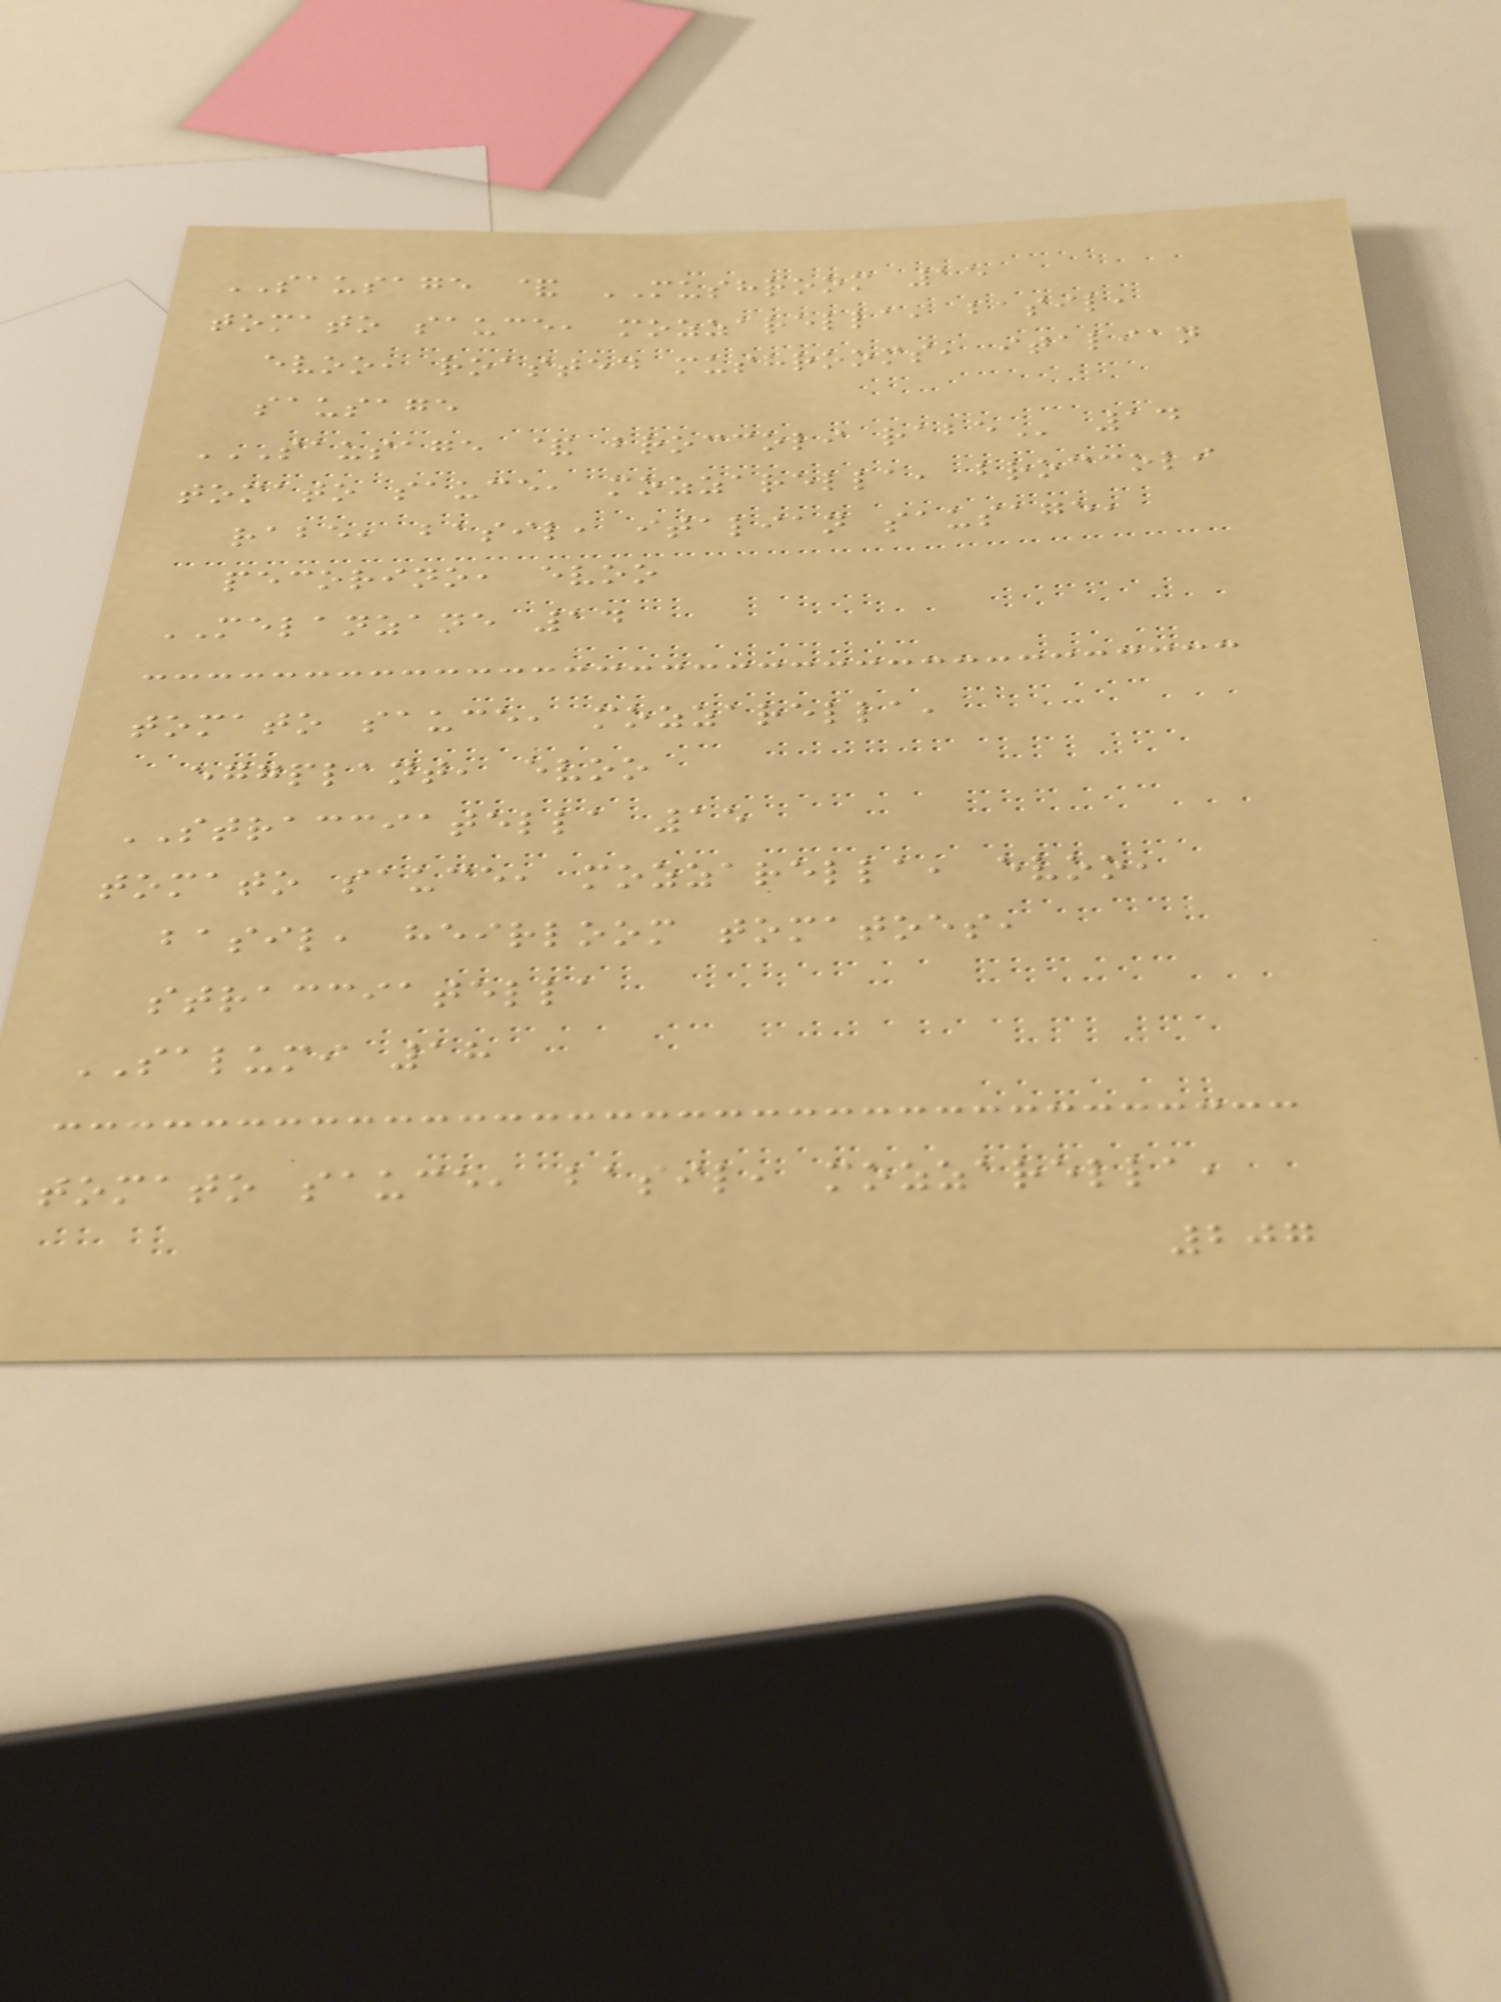SAUSAGE & MUSHROOM 15
tomato sauce, mozzarella, basil,
evoo, roasted mushrooms, italian
sausage
SAUSAGE & BROCCOLI RABE 14
tomato sauce, mozzarella, broccoli
rabe, basil, italian sausage,
pecorino, evoo
MELANZANE 14
tomato sauce, mozzarella,
eggplant, evoo
STRACCIATELLA 15
tomato sauce, mozzarella, evoo,
basil, heirloom tomatoes,
stracciatella
SALUMI 18
tomato sauce, basil, mozzarella,
207
